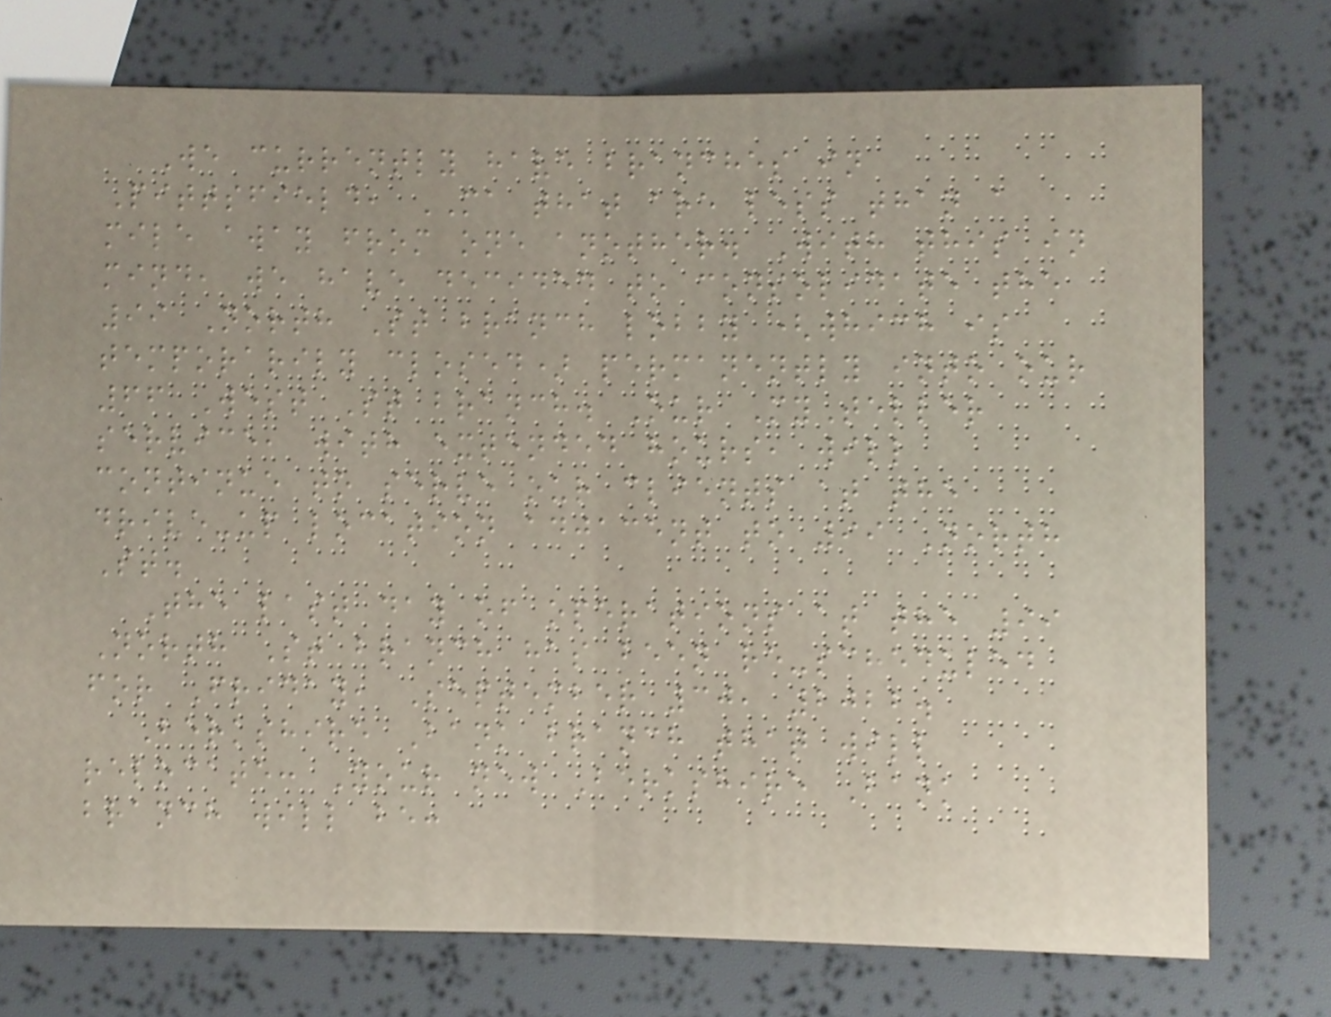We currently have branches in
Pittsfield, MA that are less than a
mile away from one another. With this in
mind, we have decided to consolidate the
99 North St branch lobby (which is
temporarily closed) permanently into our
66 West St branch. Our MyTeller
service, with extended hours, will
continue to serve our clients at the
drive-up location adjacent to 99 North
St.
The last day of operations at the 99
North St branch has been re-scheduled
for Friday, September 30, 2022.
Berkshire Bank branch that will
relocate: Your new Berkshire Bank
branch will be:
